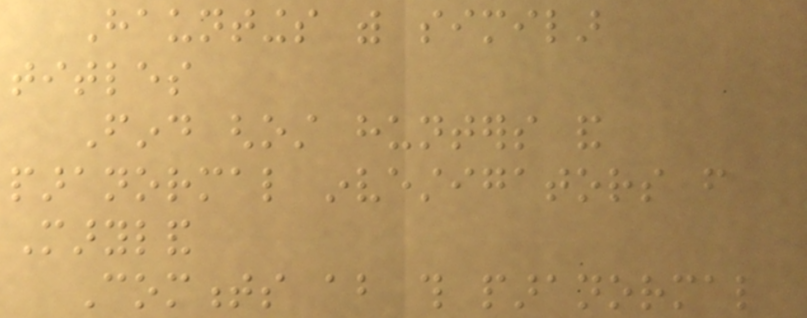Hauntings with similar
titles
Find ghost hunters and
paranormal investigators from
Maryland
Comments about this paranormal
